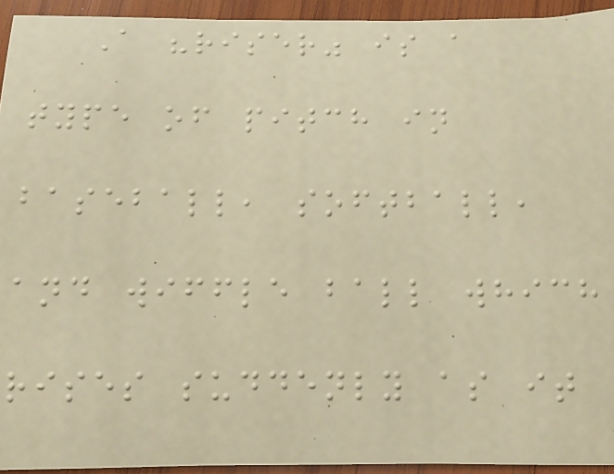A "riser" is a
type of pitch in
baseball, softball,
and wiffle ball which
rises suddenly as it
